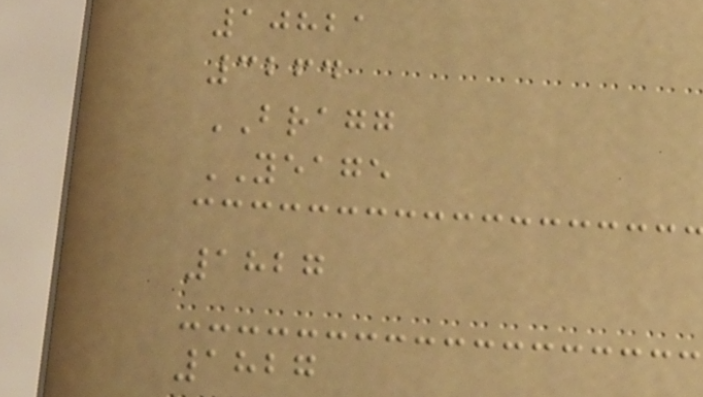10821
3264
BRAGG
YEAGE
1827
1827
